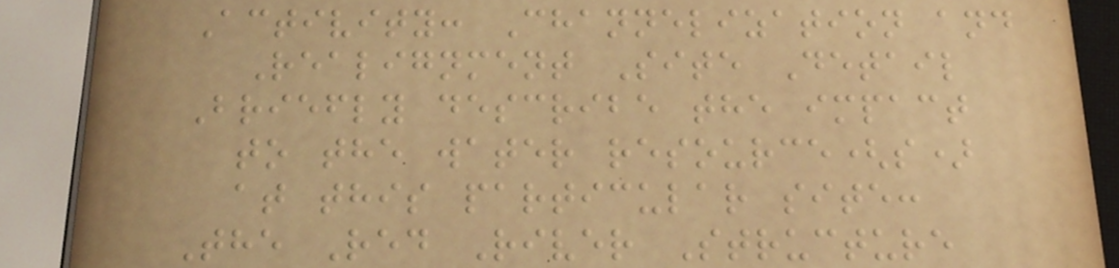Activity: Channelization and
Realignment Site Detail
Briefly describe the impact
to the water resource(s)
at this particular site:
The Red River Structure
